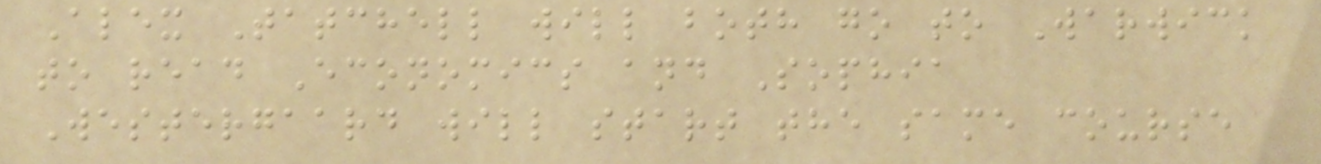Alex Tatchell will both go to Warwick
to read Economics and Sophia
Westergaard will start the same course
